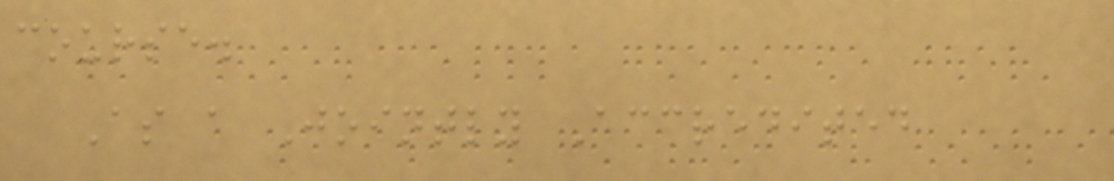course.
As a Jointly Accredited
